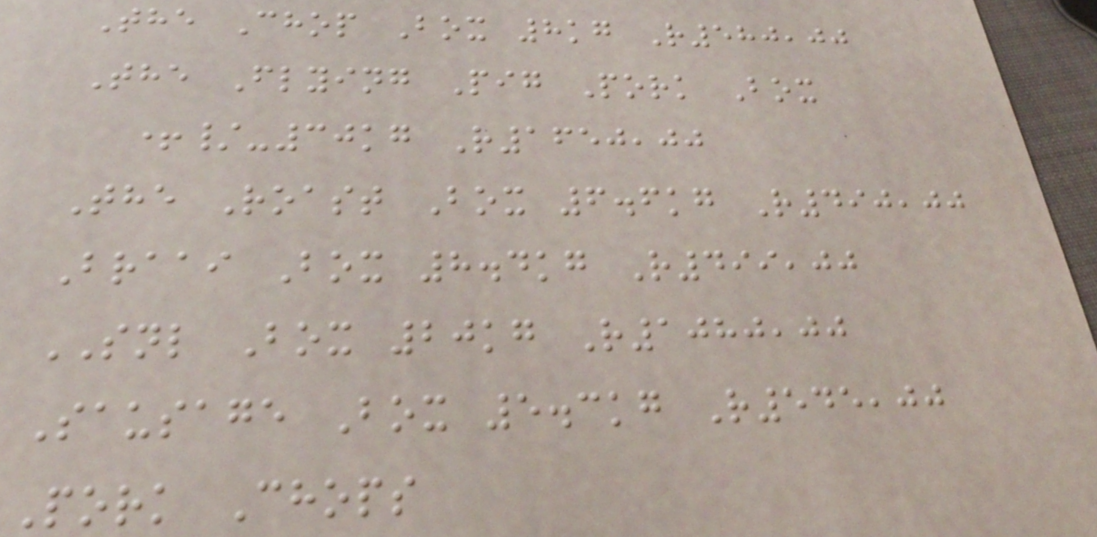The Chop Box 8kg R580,00
The Flying Pig Pork Box
+/-30kg R1650,00
The Roast Box 6.6kg R490,00
Braai Box 8.4kg R499,00
SNL Box 20kg R1080,00
Sausage Box 5.3kg R545,00
Pork Chops
